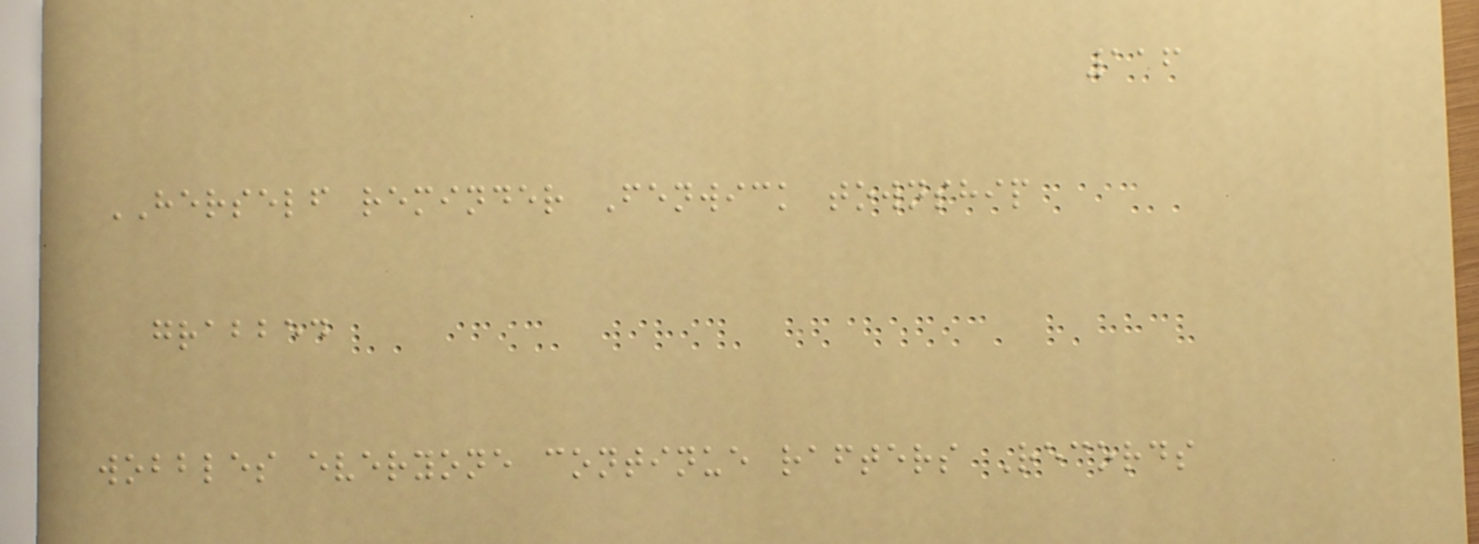116
HERSELF reminder Fenwick township
grabbed
wobbles everyone continue rafters Records
